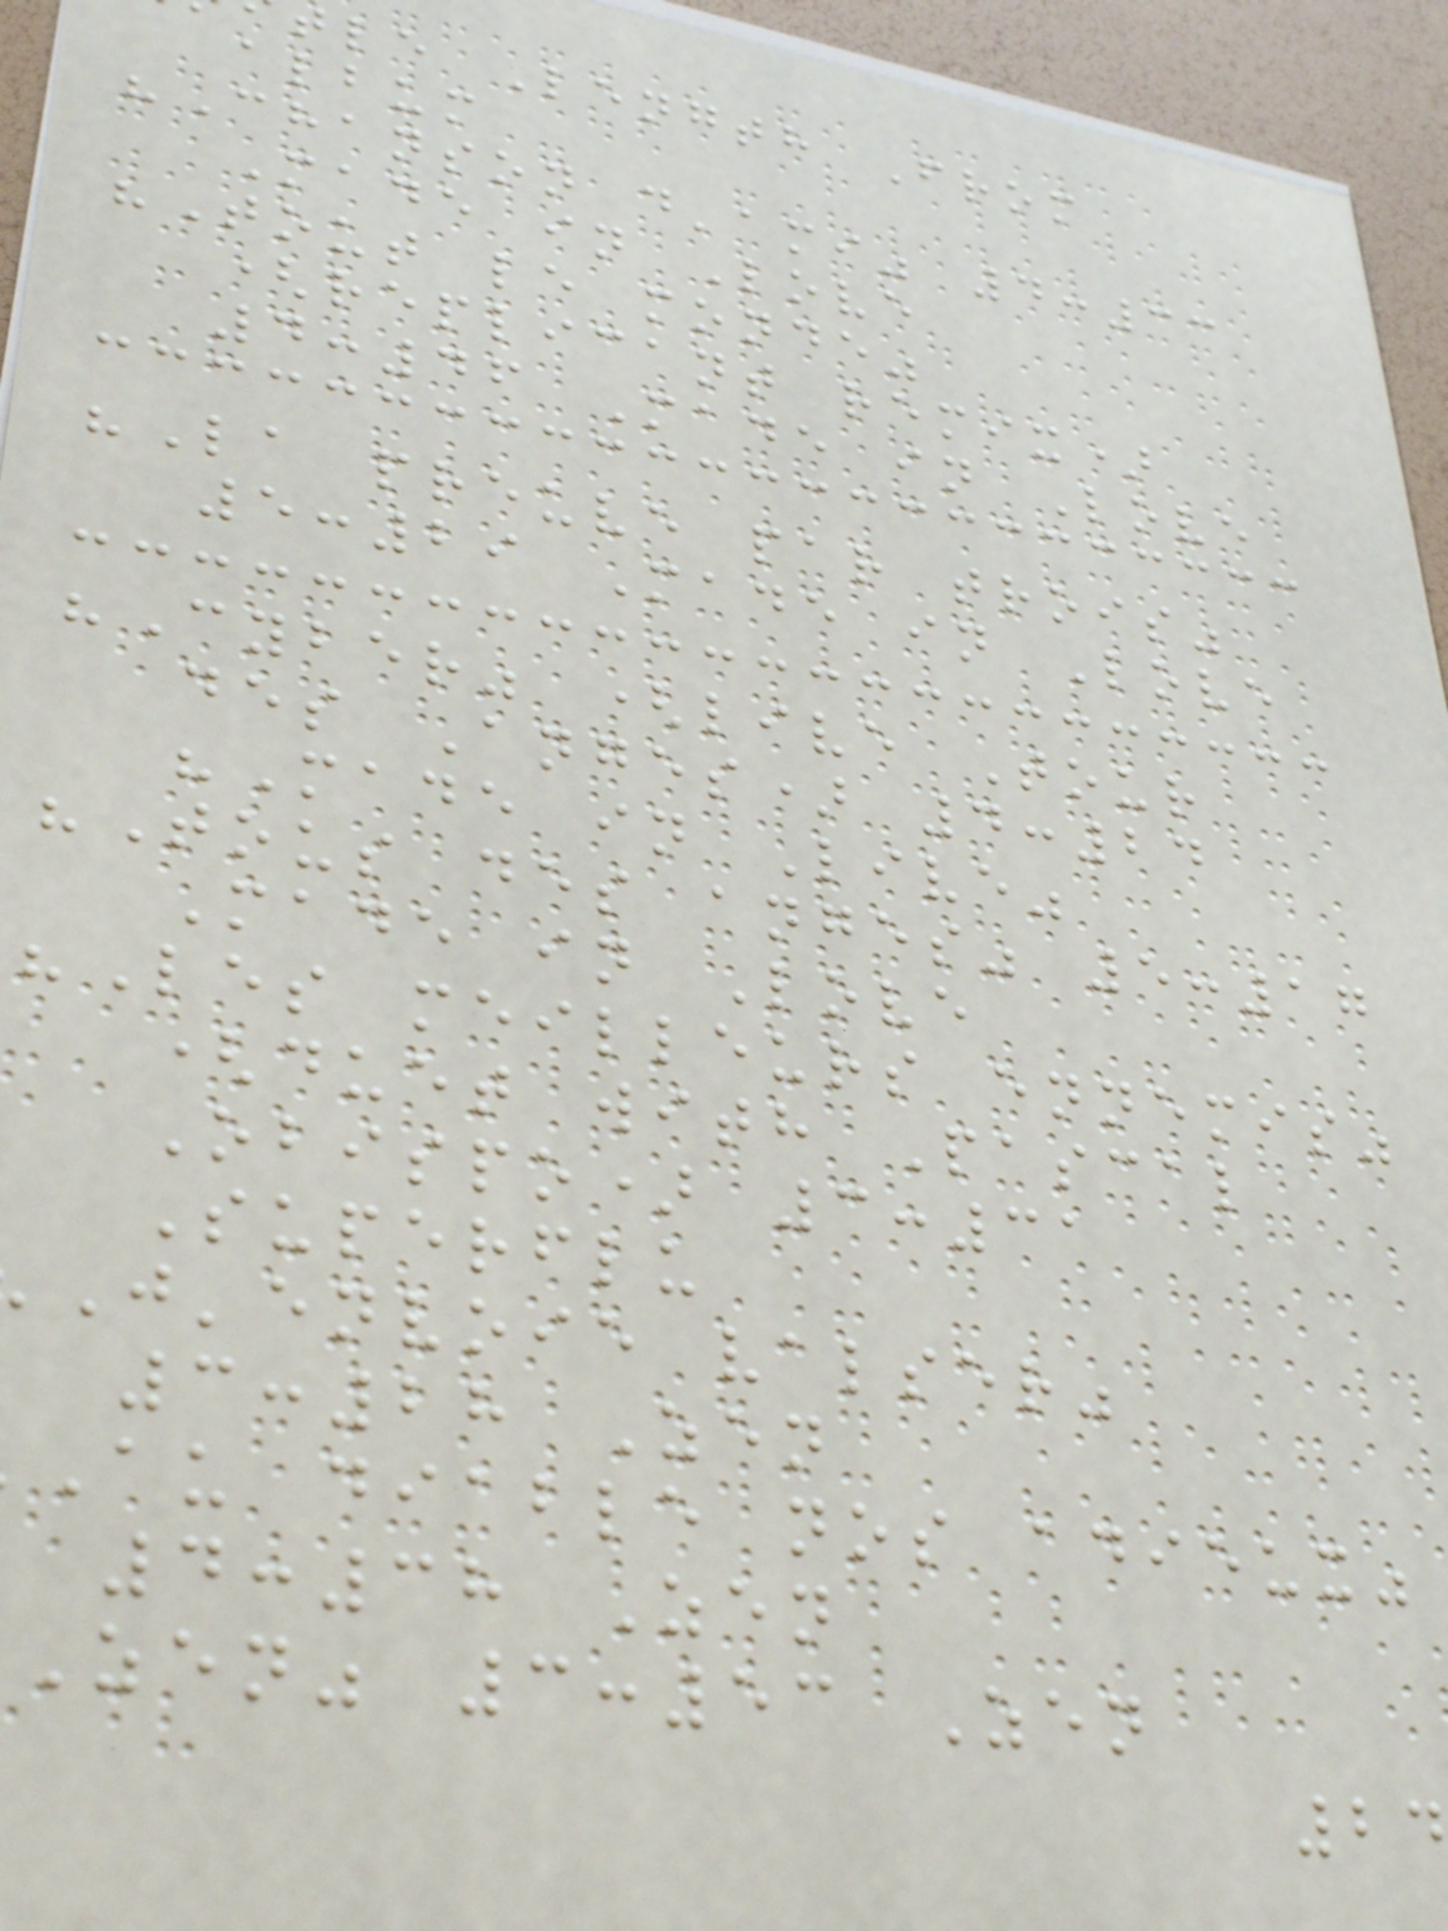tle Length From
album
"Chanson d'ami" 4:33
Made in Love
"Tout le monde"
(replicant remix)
4:46 Made in Love
"La preuve par trois"
5:29 Made in Love
"Cyber" (live Tour
des Anges) 4:24
"Made in Live"
"Tous des anges" 5:17
Made in Love
"Les meilleurs ennemis"
(duet with Pascal
Obispo) 3:31
Superflu
J'envoie valser"
3:28 Zen
Au diable nos adieux"
4:38 Zen
Zen" 3:53 Zen
